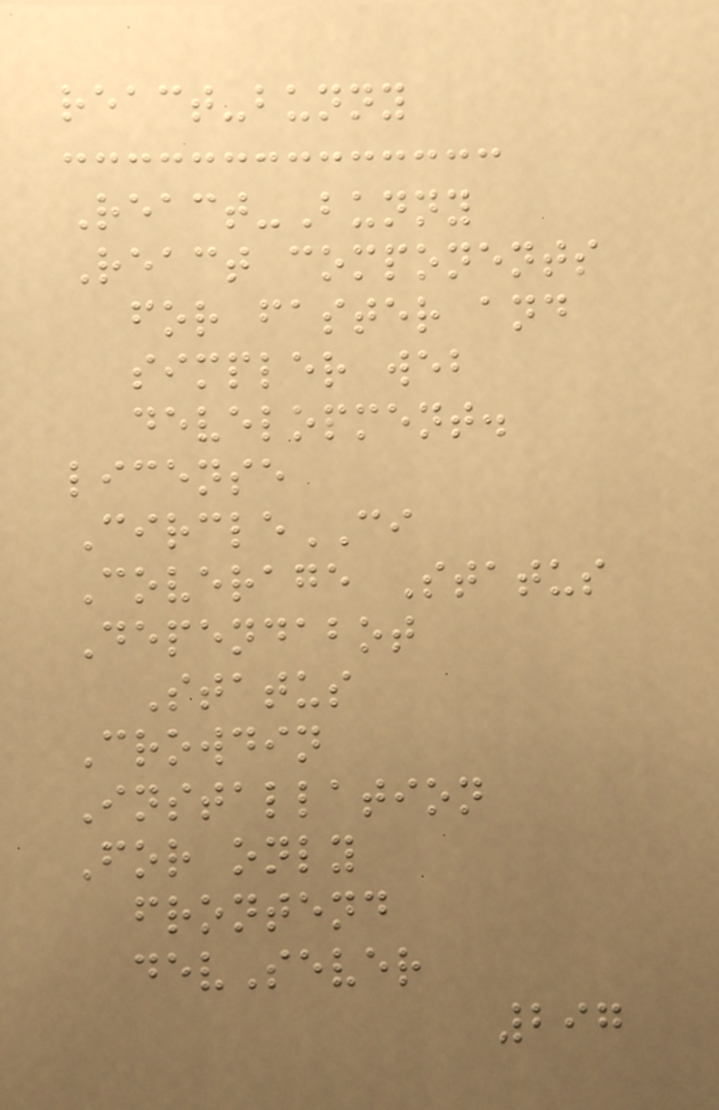react-bunny
React-Bunny
React components
for faster and
simpler web
development.
license
CircleCI
Coverage Status
Dependabot
Status
Crowdin
Installation
For only
frontend
devSever
297
